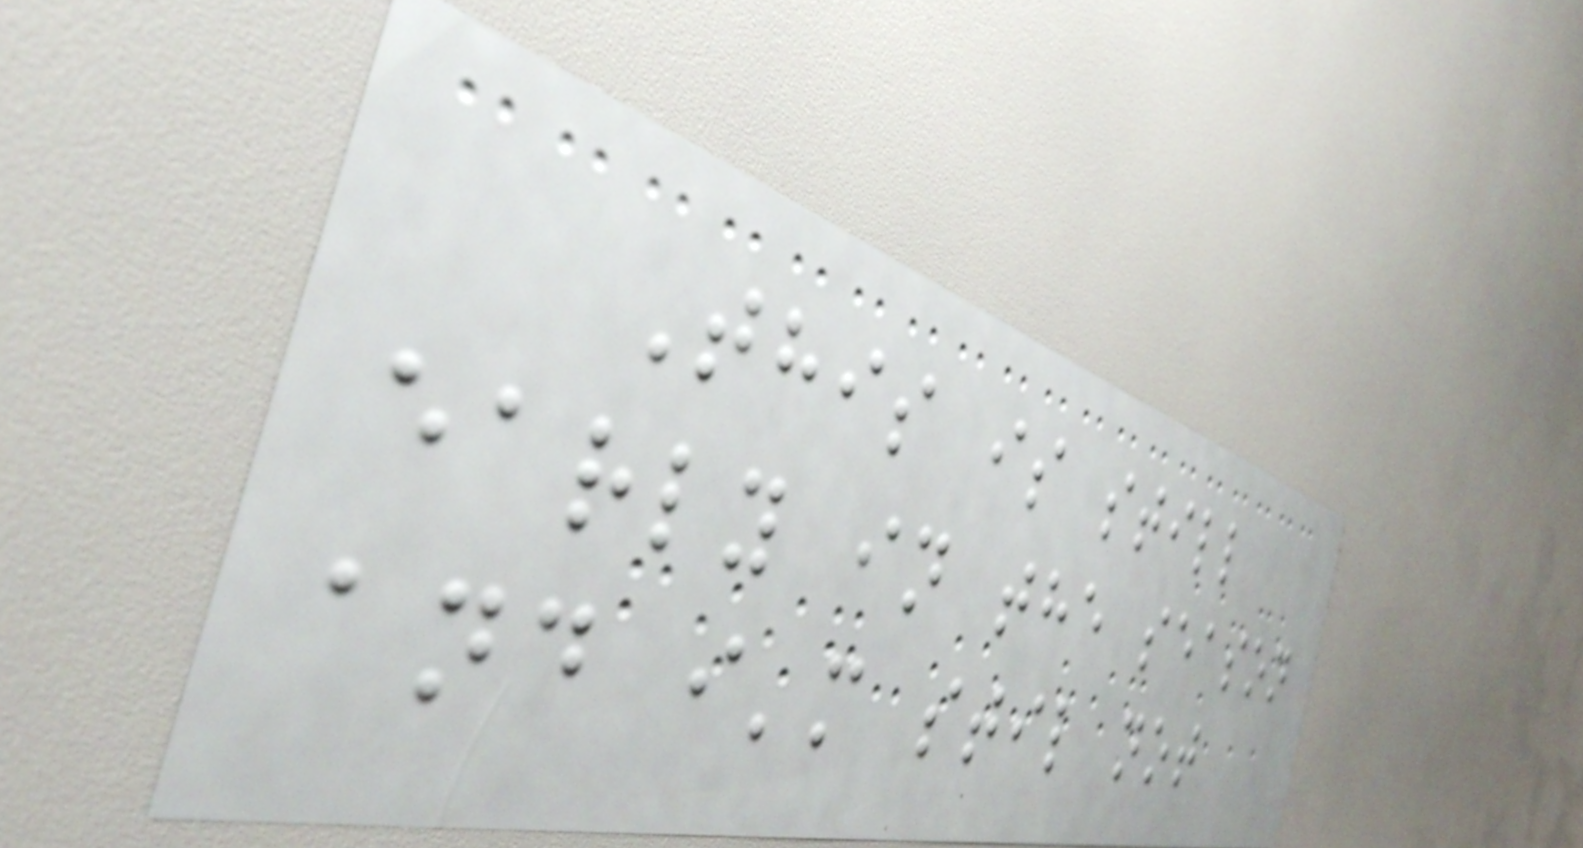This is still
early in the season
and i'm stil not
